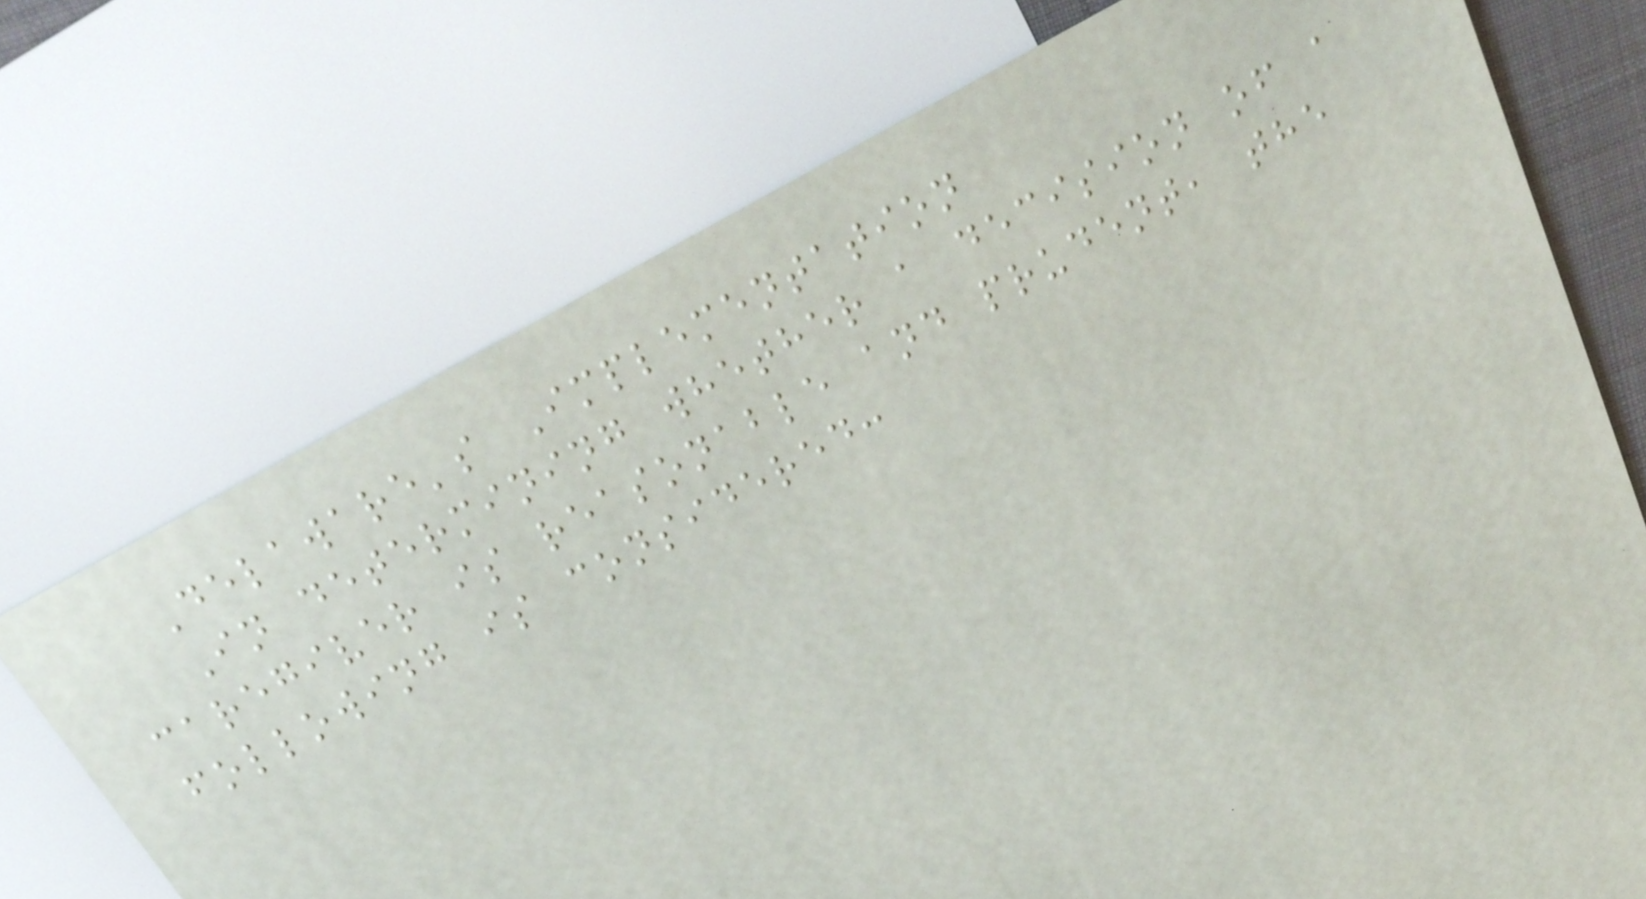Delaware's Implementation
In determining whether a decision of a
caregiver is reasonable and prudent, the
following is considered:
